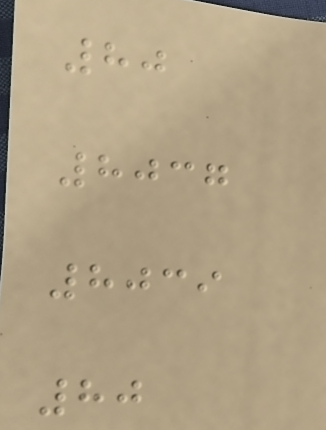80
8037
8039
80
